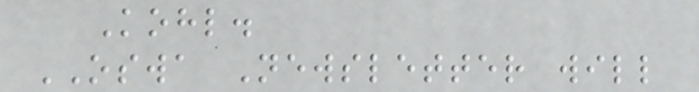Kohl.
OSWA Newsletter will
